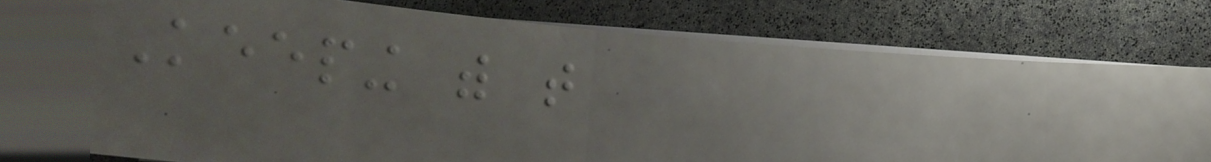Keeping with that
